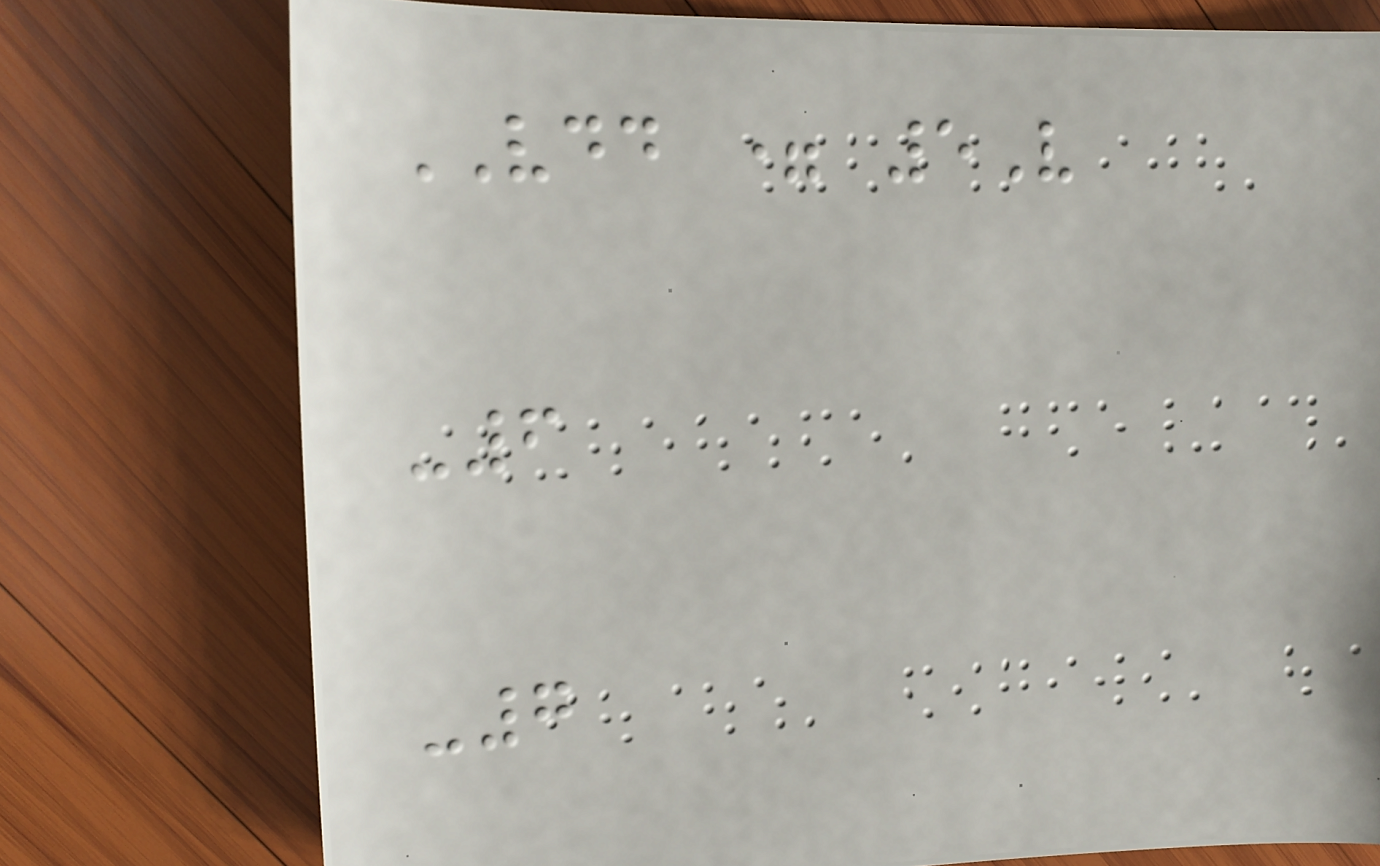VDD = 5V
-6
-7
